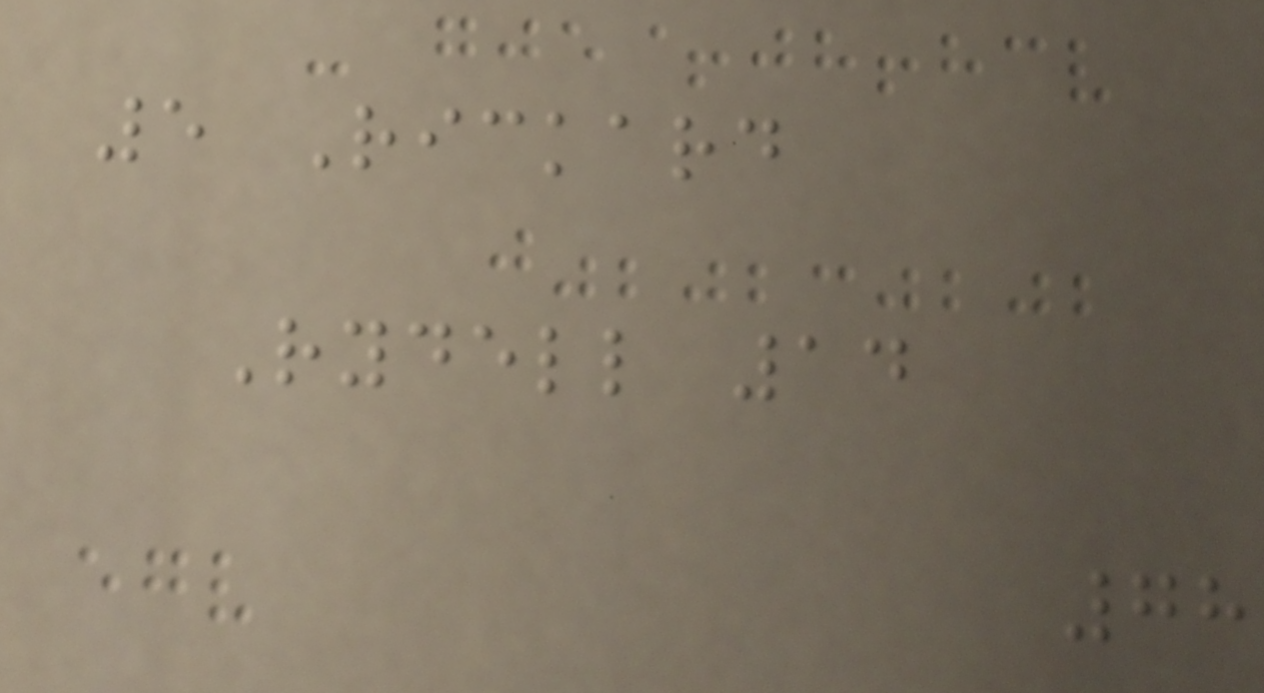5 Rickard
Rydell 14
78
